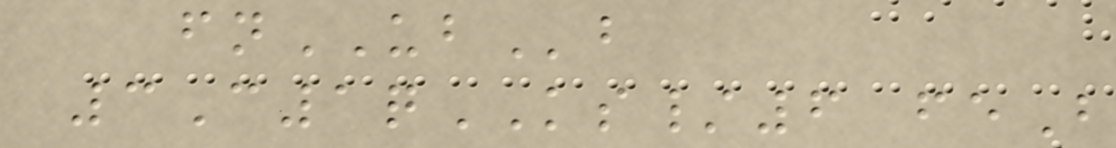fnUBb
3C1qKS/6 feB
